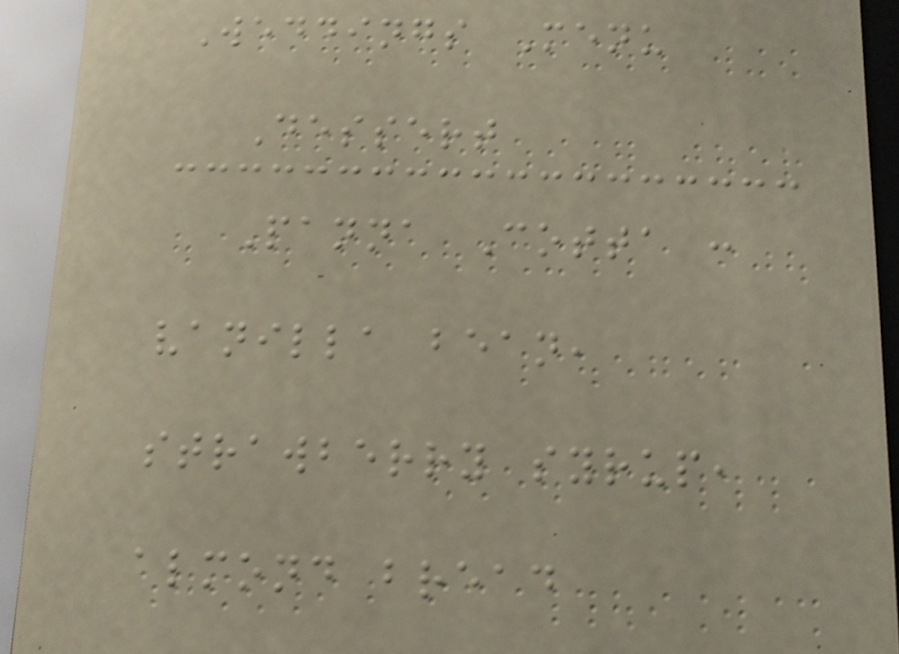Weddings Menu
Dessert
Panna Cotta :
vanilla bean,
strawberry syrup,
almond bread
